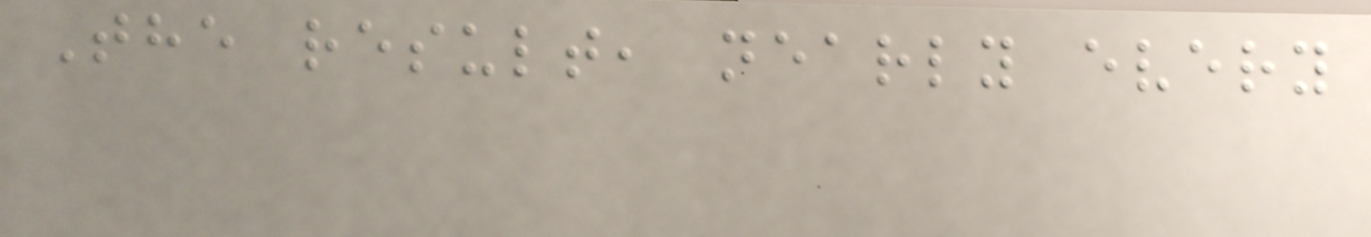The result, nearly every
